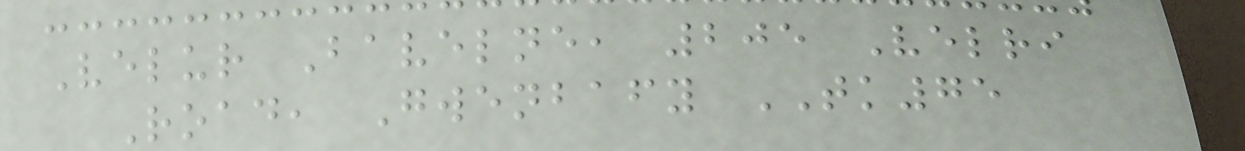Velur Bavelne, 205 Velri
Road, Gwenbafy TK75
